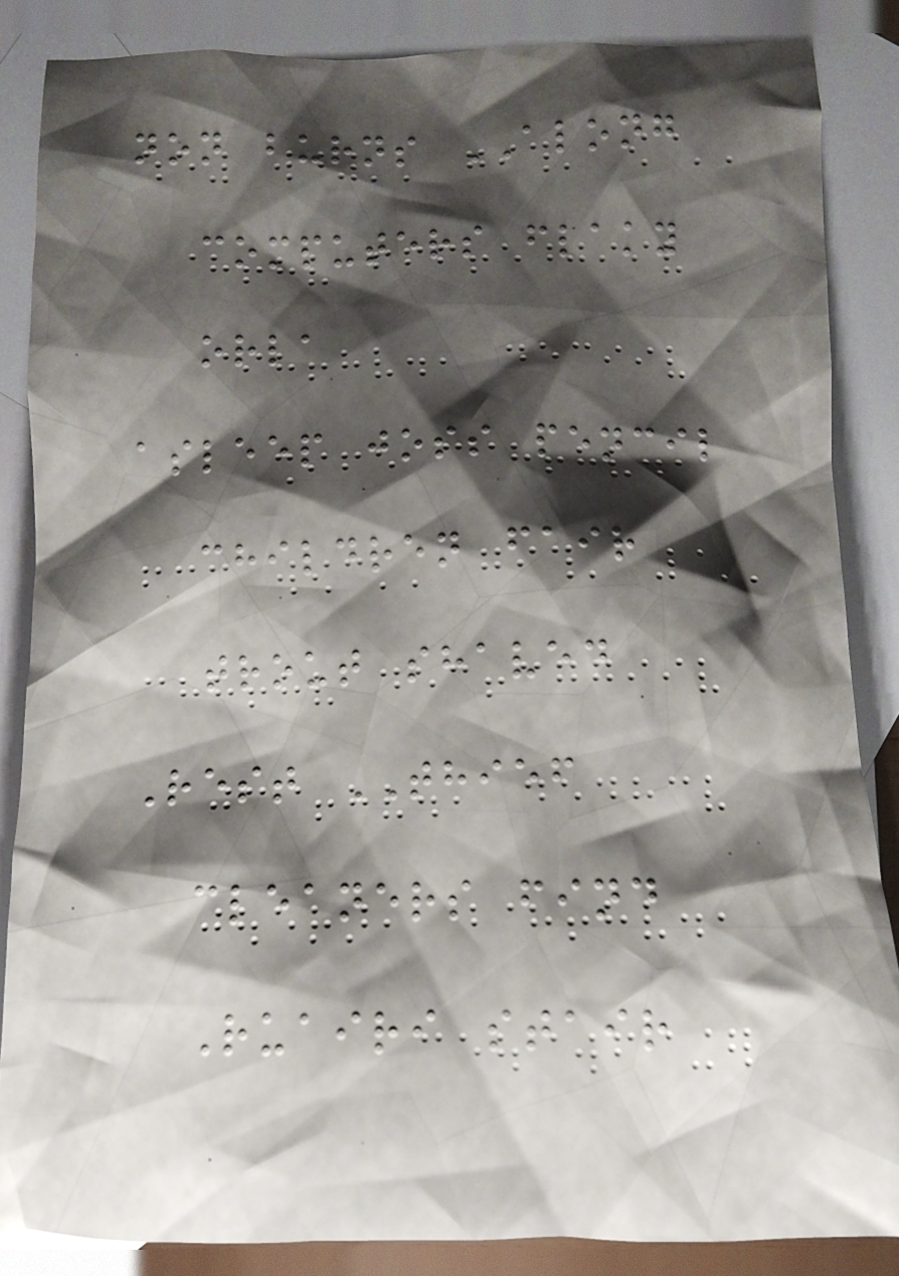non burns ALONG
computers flaky
orla
asleep joss pencil
children fair
trout shaved
Rest THIEF
cleaners find
Ruairi stair
